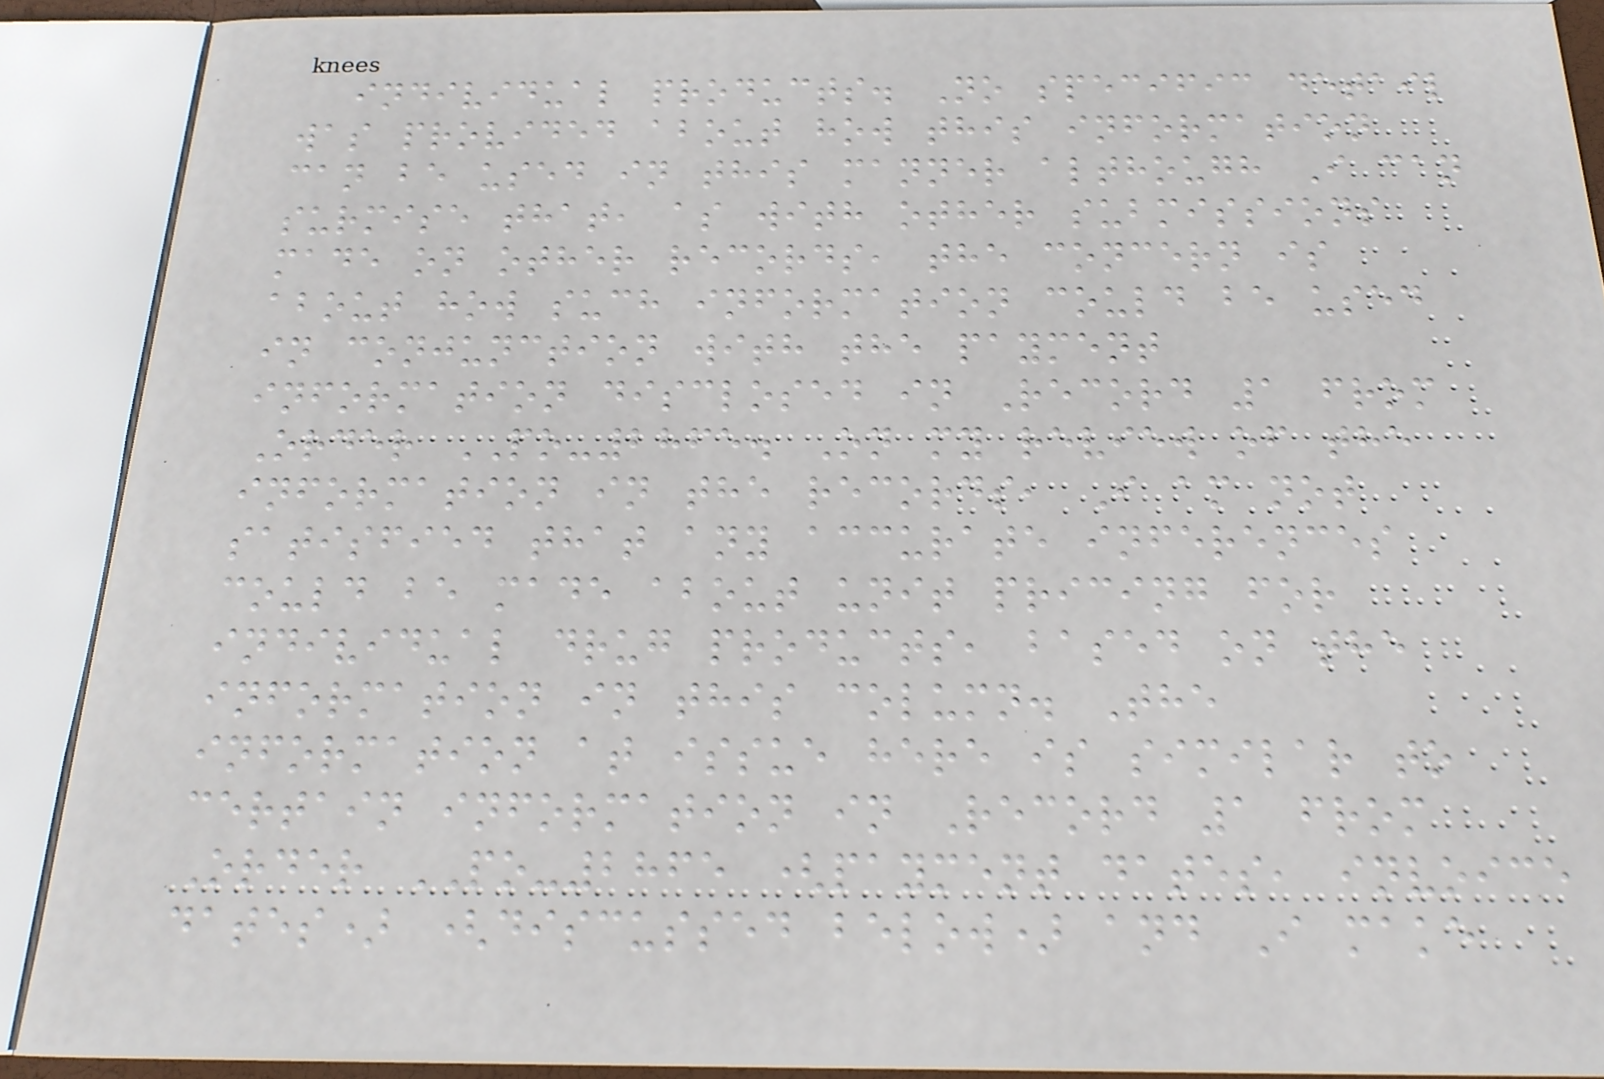individual products. No specific detail
was provided about how this information
can be used in this manner although I can
surmise that, as with other submissions
made on other records, the concern is
about how such information could be used
in conjunction with the payment
information disclosed in Record 1 from
Order PO-2865. On my review of the
information in the records, I am not
satisfied that any accurate inferences
could be made about unit pricing for
individual drug products, based on the
information in this column. The
information at issue here is similar to
certain information in Record 1 from
Order PO-2865 (payment dates, invoice
dates) (discussed below) and I make
